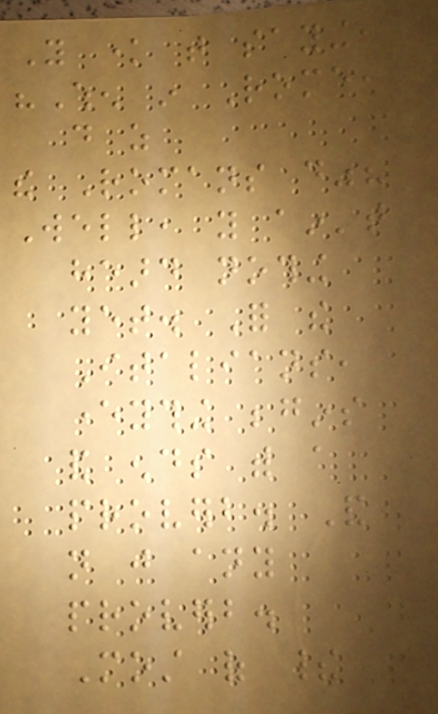You know that saying,
"When in Rome,
do as
the Romans do"?
Well, you ain't
heard nothing
yet. For the
Italians,
everything begins
and ends with a
proverb. And
not just any
proverb.
Most of their
